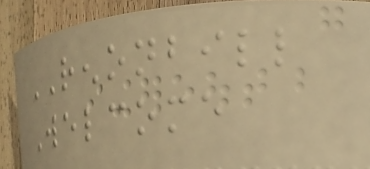RENONBILL
Welcome
